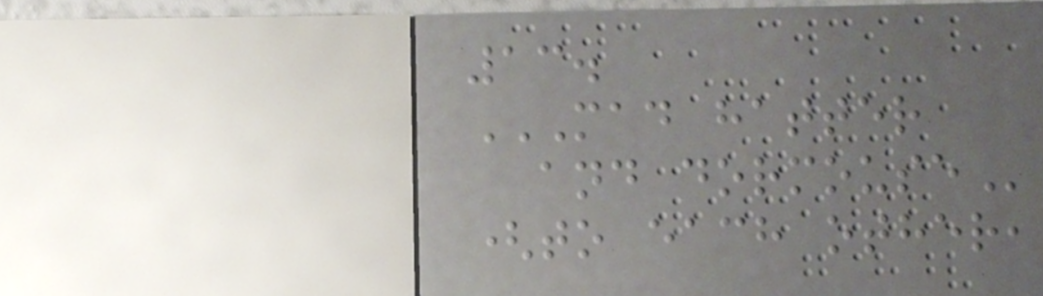13.
MAD HATTER
AND DORMOUSE
(to each other,
